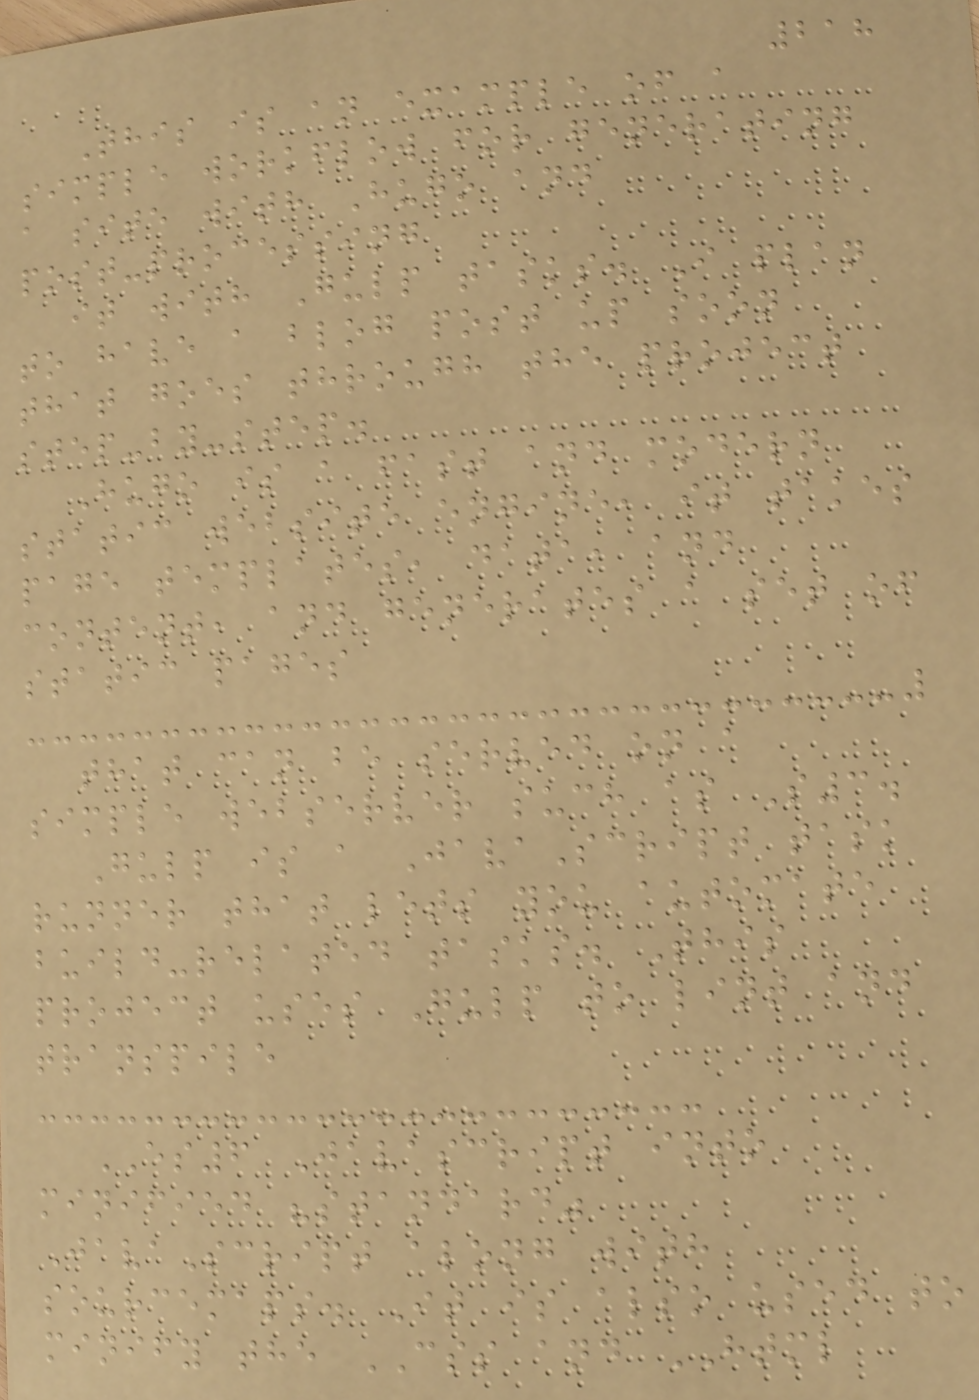218
This is an example of a
simple workflow for generating
a site with Hugo and
post-processing
it with Gulp tasks. I plan
to have a blog post up soon
that goes through the project
step-by-step.
Hugo is a fast and modern
static website engine, it takes
page templates, data, and
content, and generates a set of
static pages
that can be served on a
simple webserver such as S3.
Gulp is a JavaScript task
runner that lets you automate
build-related tasks. This
project uses Gulp to lint and
transpile
ES6 Javascript into
minified "standard"
JavaScript along with
sourcemaps. It is also used to
minify the CSS and HTML
